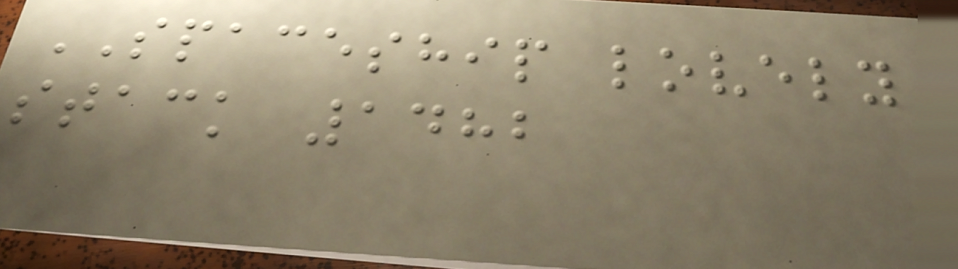SPACESHIP lovely
stack 1482
